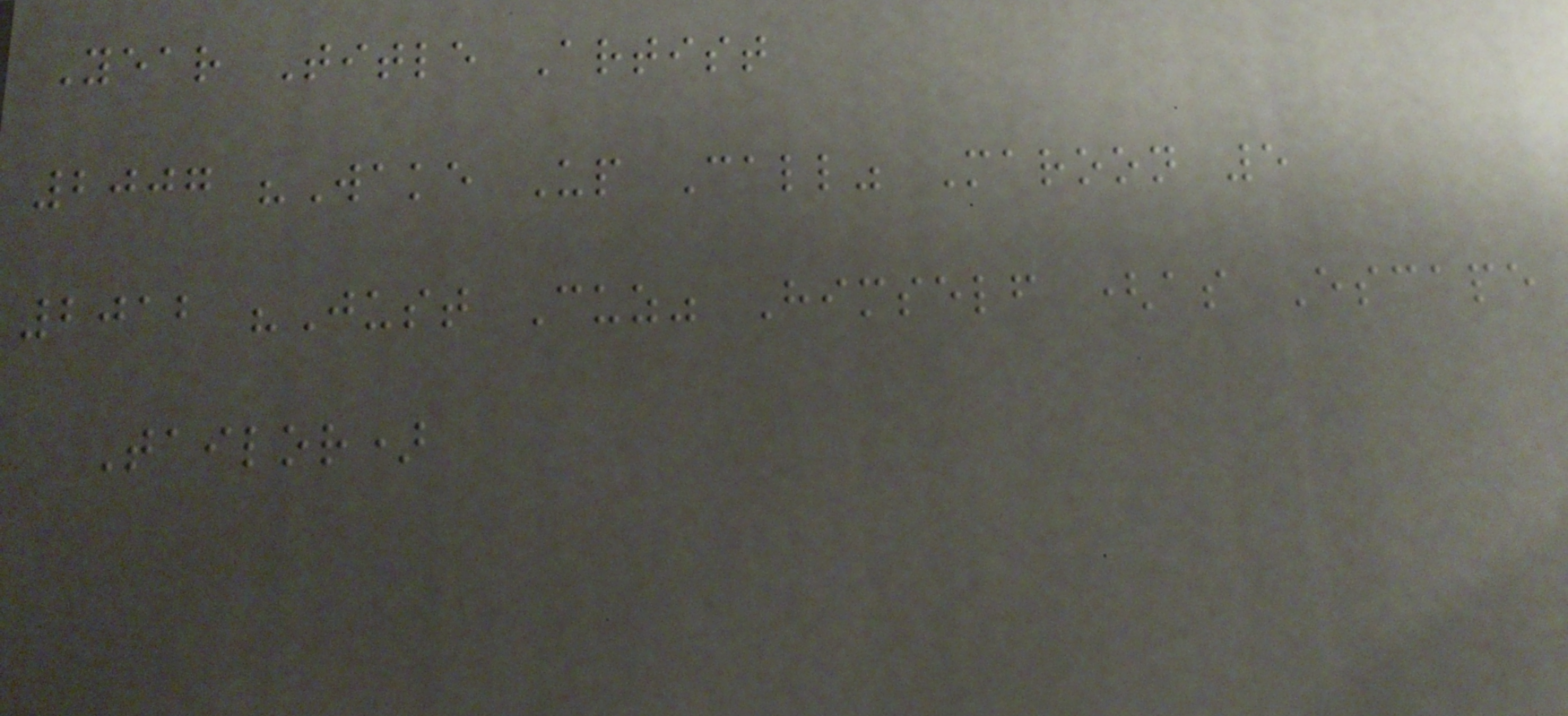Year Title Artist
2007 "Wake Up Call" Maroon 5
2012 "Just Cuz" Himself (as Escape
Tailor)
